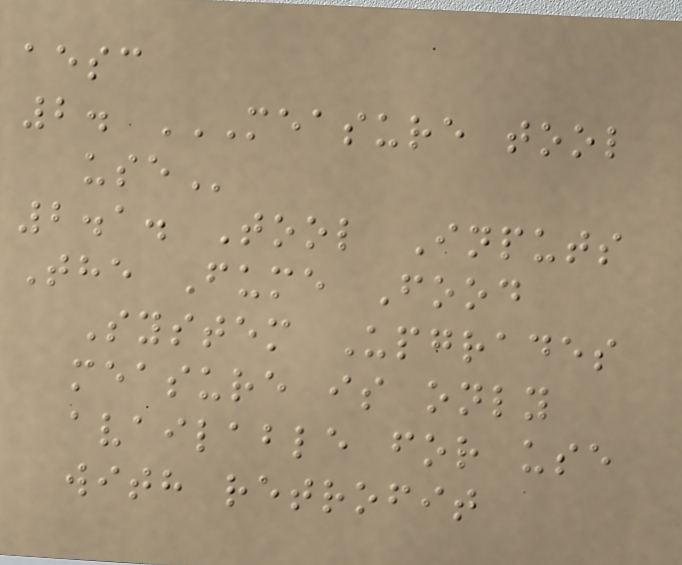aesc
2. MEASURE TOOL
USE
2.1. Tool Inputs
The Fume Food
System Upgrades
measure is only
available for use
with retrofit
